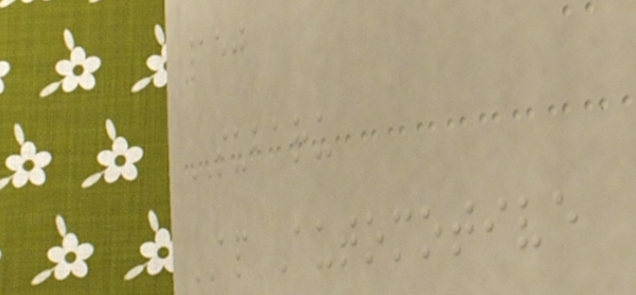150
SUBARU
AP Automotive
